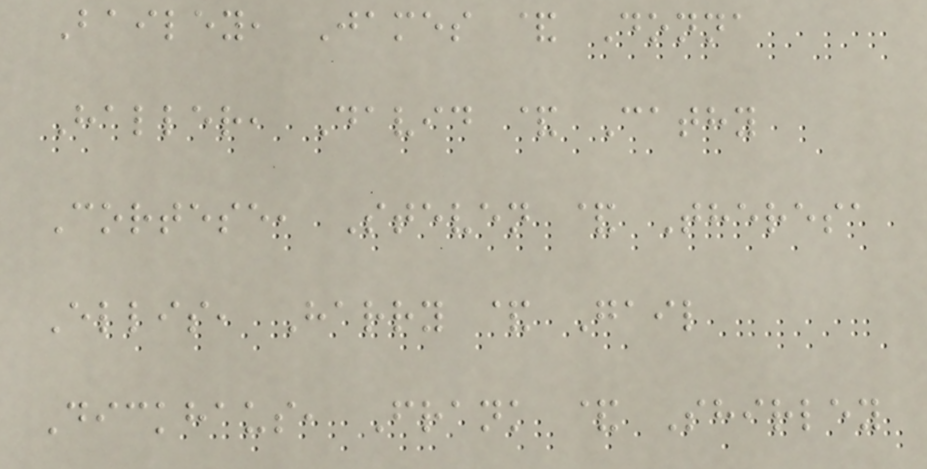Bailey, James & Donna
Haller, David & Cathy
Cortese, Steven & Theresa
Ellis, Harry & Gail
Dickhaus, Frank & Shirley
